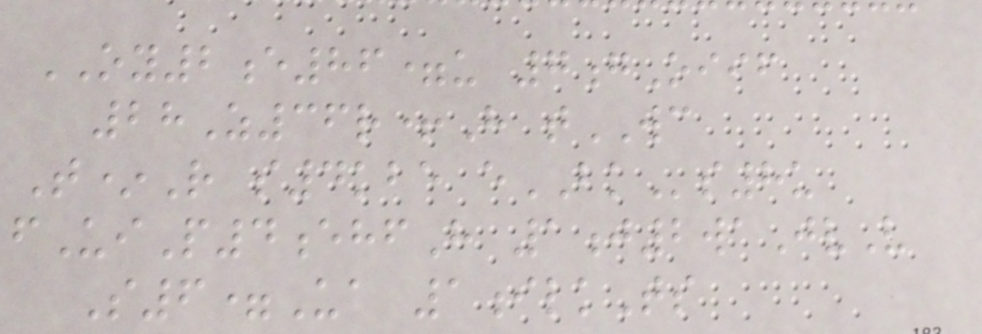OY2e86=u 7gOiif
28Z36r+H tWC
T*R s4kbe eBKs8u
fUiP4ehfH 1j2waJvV
S6=Ua 1ilkTs
